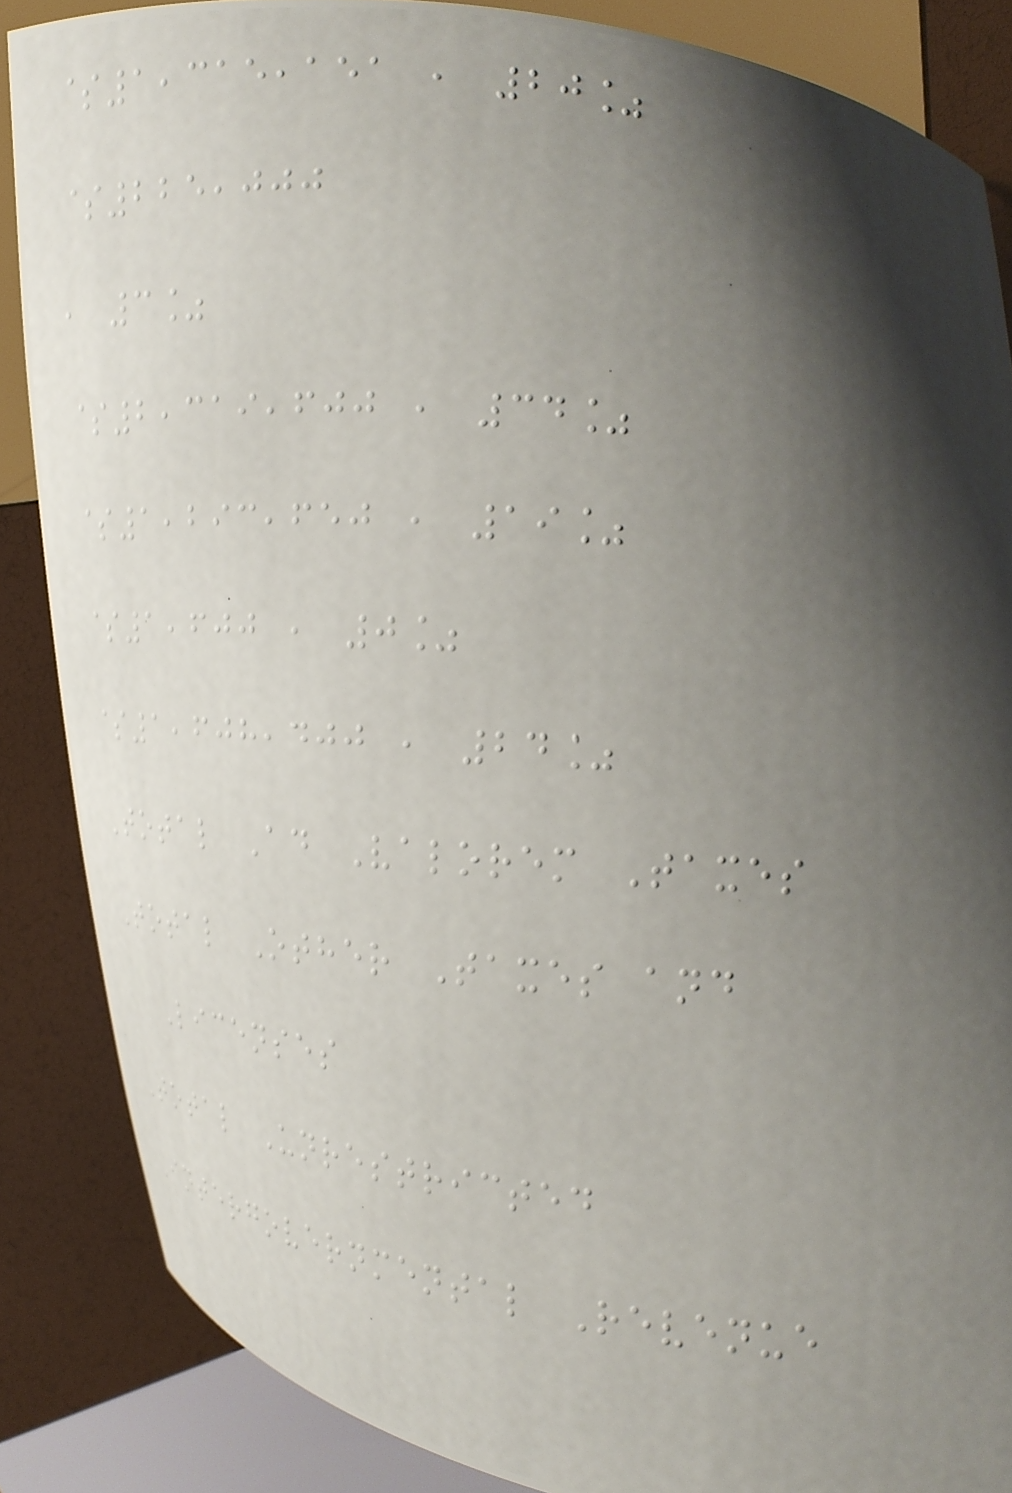$1,315,151 , 20%
$225,000
, 3%
$2,319,600 , 34%
$1,293,650 , 19%
$1,600 , 0%
$1,608,400 , 24%
Total Ad Valorem Taxes
Total Other Taxes and
Licenses
Total Unrestricted
Intergovernmental Revenue
